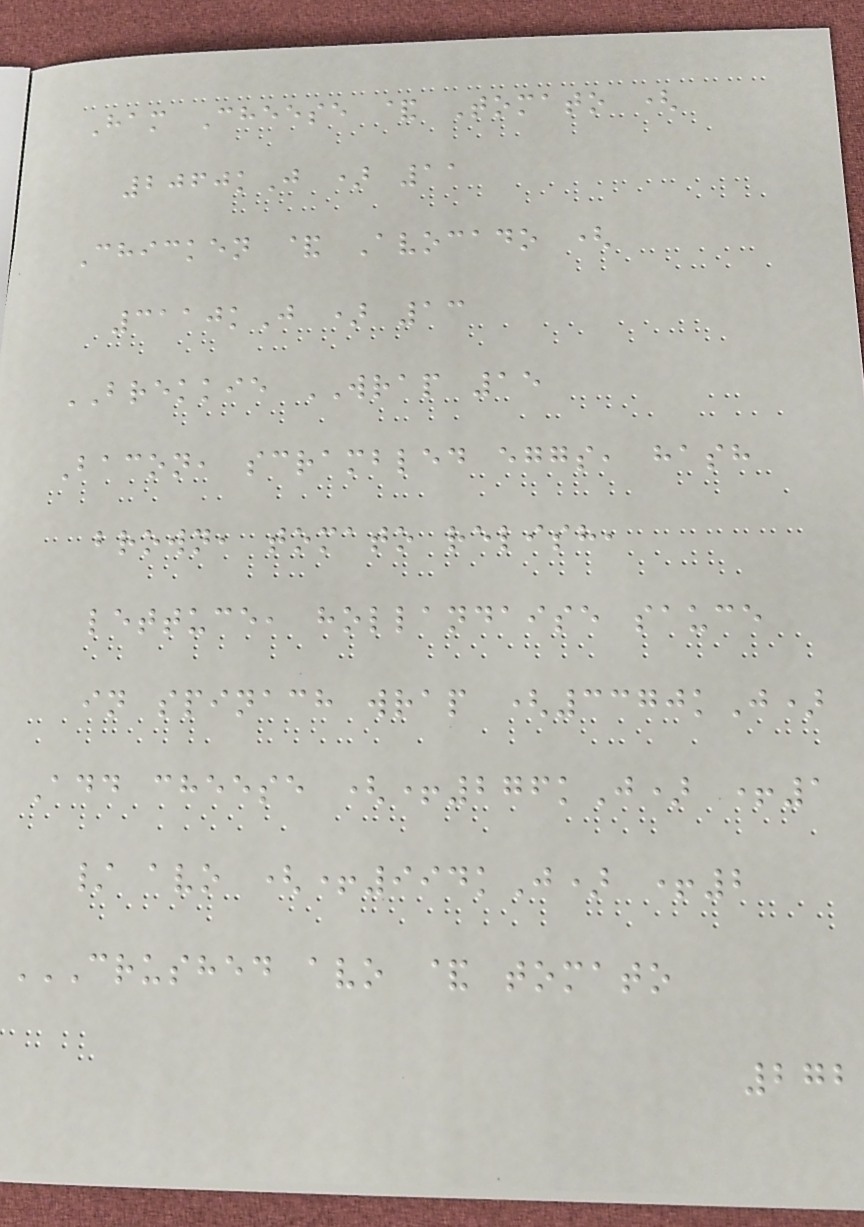Ham Cheese & Tomato (
2060kJ ) 11
Chicken & Avocado (
3110kJ ) 13
BREKKIE WRAP 15
Bacon, scrambled eggs, hash
brown, tomato relish,
lettuce, hollandaise sauce
in spinach wrap (3370kJ)
Add cheese (+276kJ) +1
/ avo (+994kJ) +2
CRUSHED AVO & TOMATO
272
